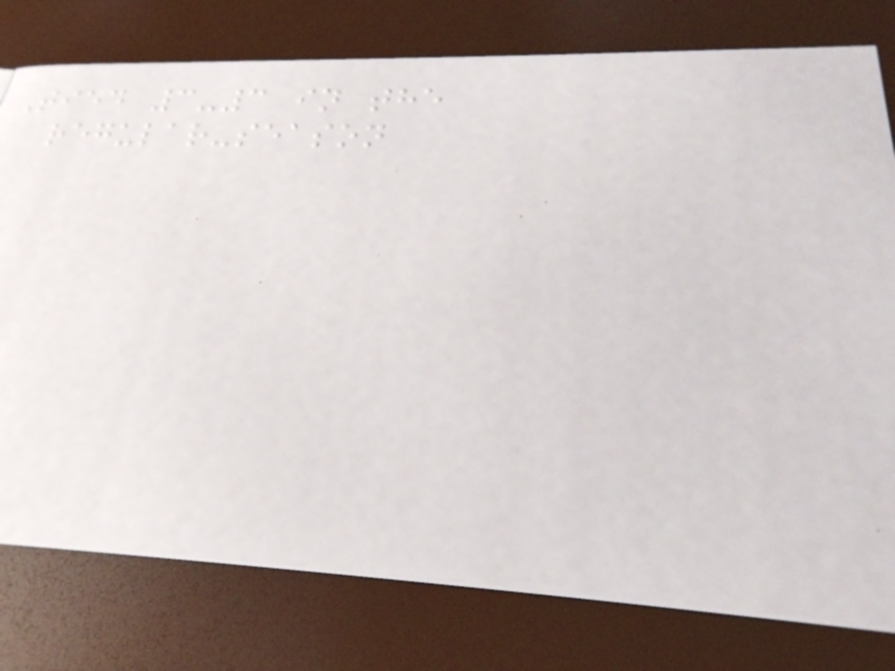Tied 3-3 in the
regular-season
